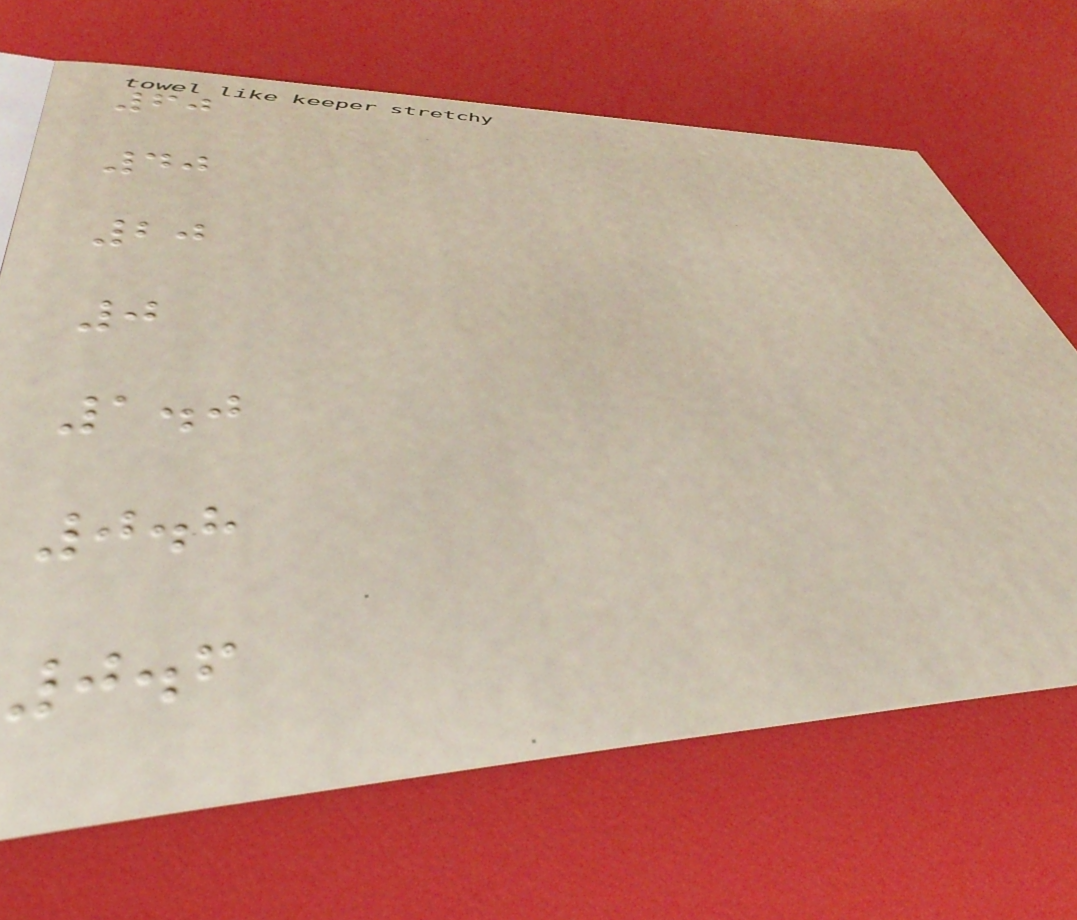60
40
20
0
1.0
0.8
0.6
